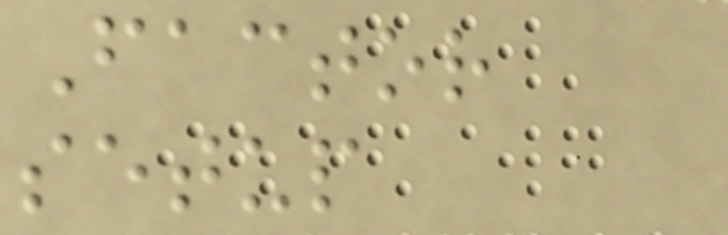Factor
setup
